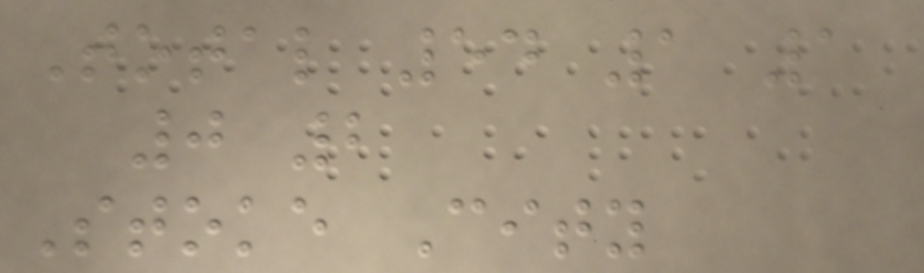Total 54 1 1
0 2
Stoke City
